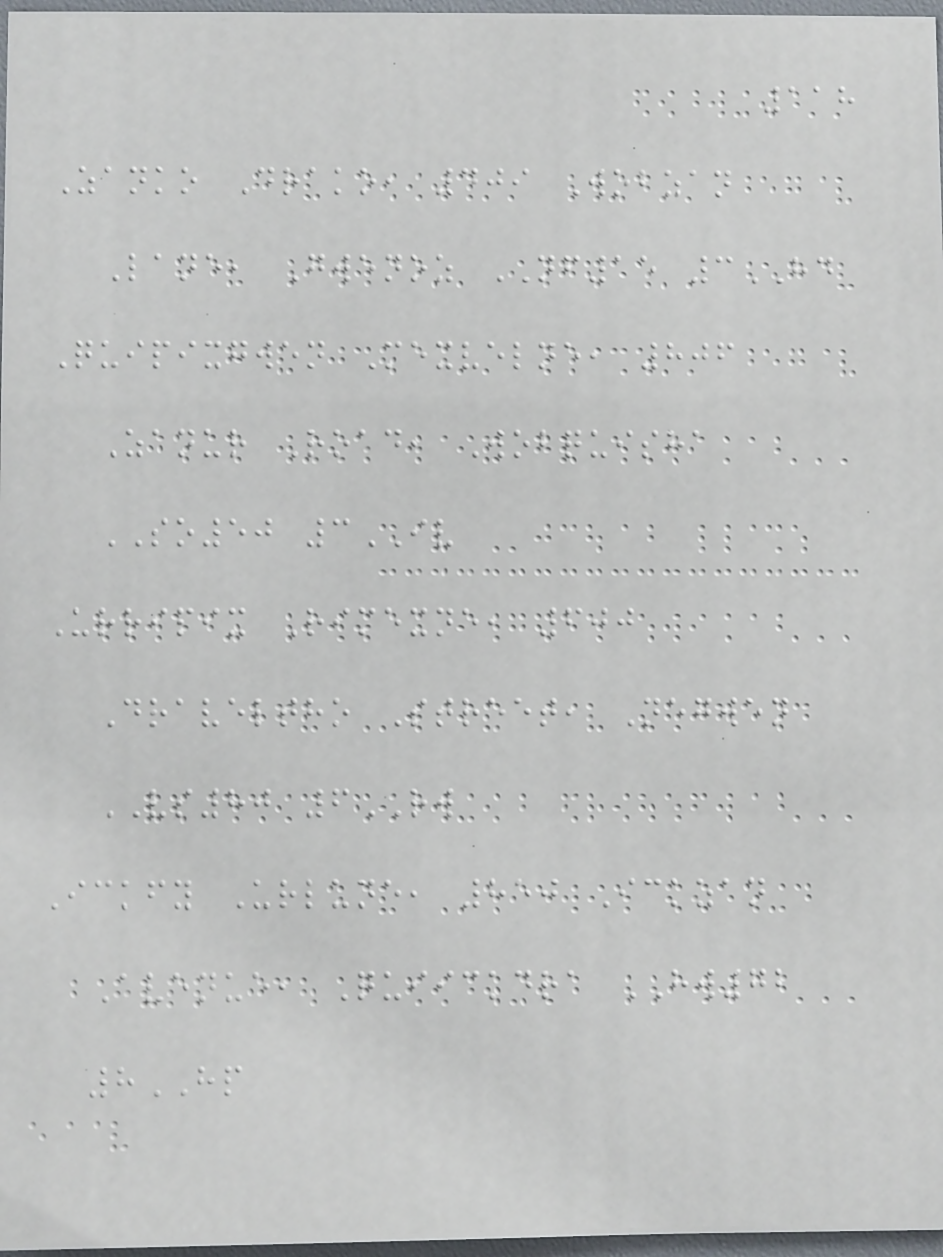118
Zanko Drako, 409 Wobzan
Lane, Gwenoz NF15 3HD
Quipixgwen Mexvelne, 806
Zanur Road, Wobquisha
SO50 3IV
Urripix Rimexne, 600
Draveltho Street, Negwen
VS80 6RW
Ickfy Urlune, 850 Ickzan
Avenue, Quiickdra HW72
8HP
